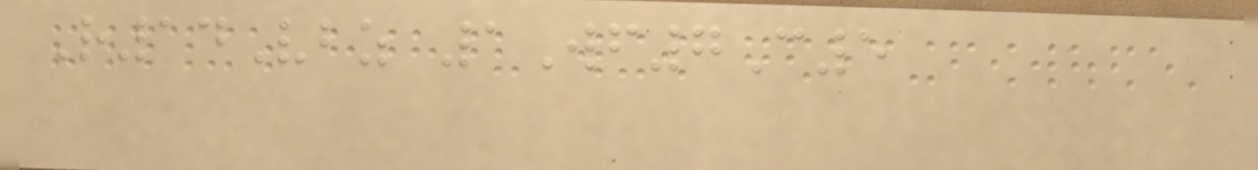R14Vbz 1Wf7C5
